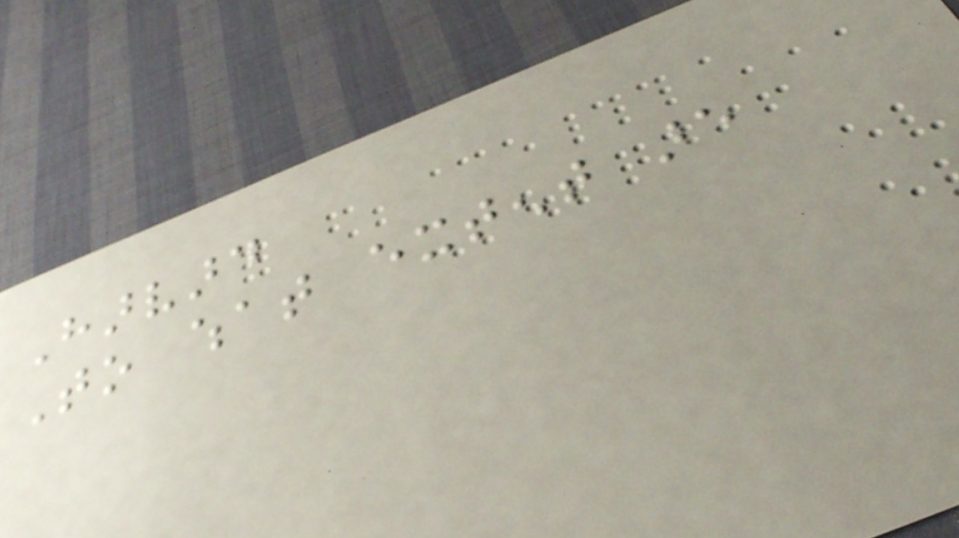Harvard
To what extent are
